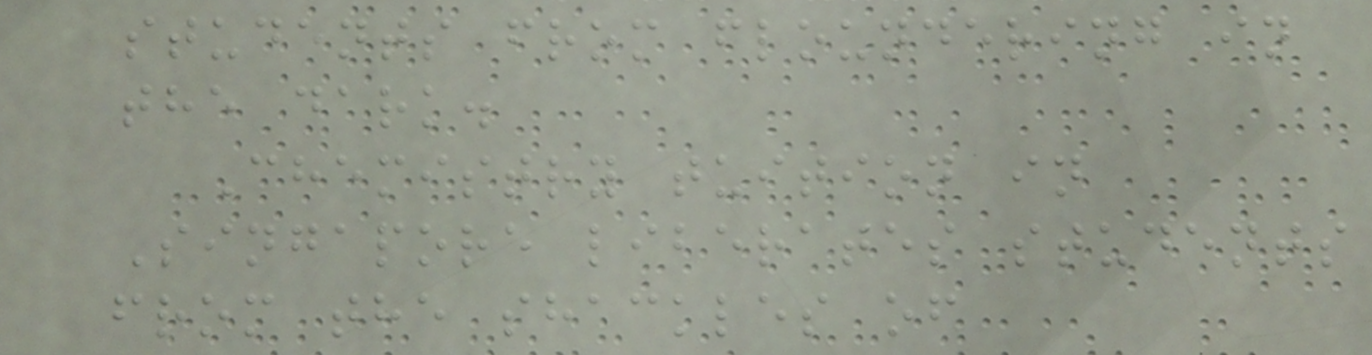students from floundering in
the dark.
Chemistry tuition in
Singapore liberates students
from the shackles of
